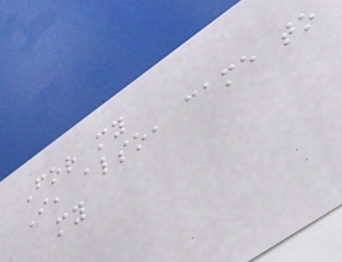For my
I, also, came to
my
